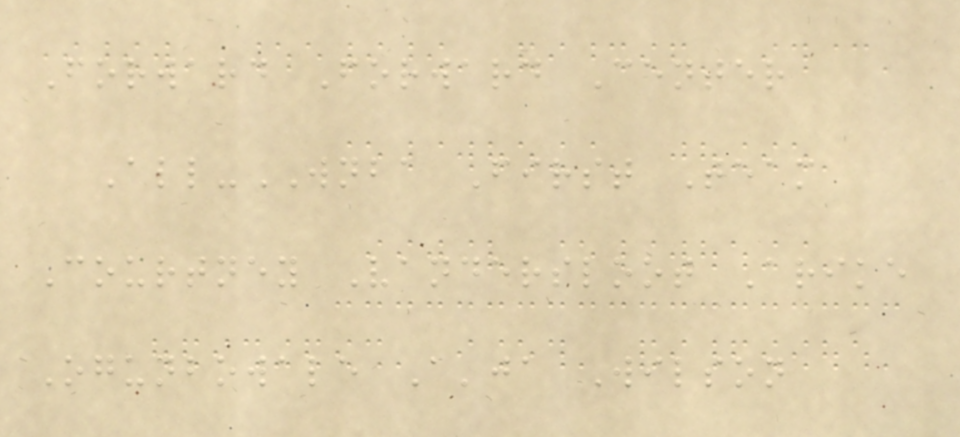Forward Forward Center
All-WNBA First Team
Courtney Vandersloot Arike
Ogunbowale A'ja Wilson
